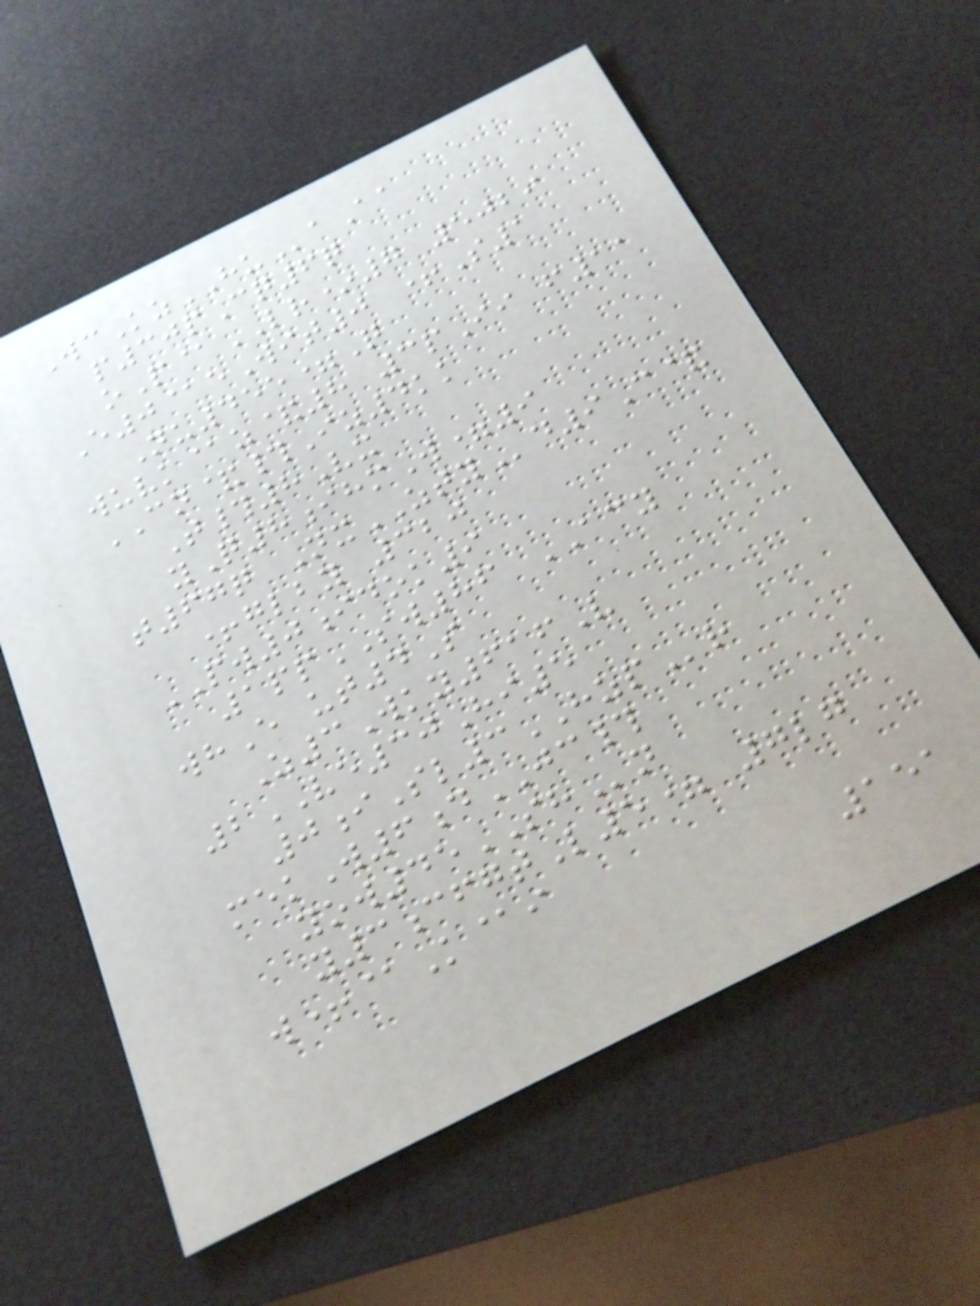WcKzHUaAa
p30pCq6q
oP@LR*7 5029
E0@eWit0 +S1
Nu455=Q
wuvk@z&8 3pIi f11
CN&#Iz4kk
T#8Vx
yQ8ihmW=9
t67q NxZTYd9C&
+glby 320
PW0idok9
1ppSW86 ACY
whE ut4S
Z3Wky616V
2VE30Hi5
0iSl3HZPr
mekW6dJC#
yow45SHn
y3cfgtL5= 7lg
w+@K@i
151
